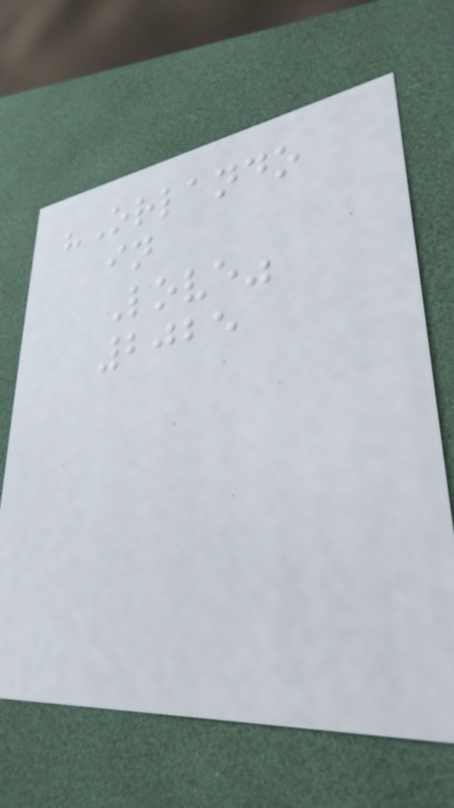"Orlando
in
Love"
2025
